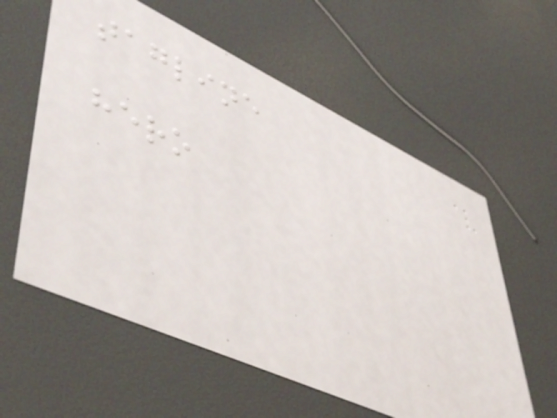tagline
hero
